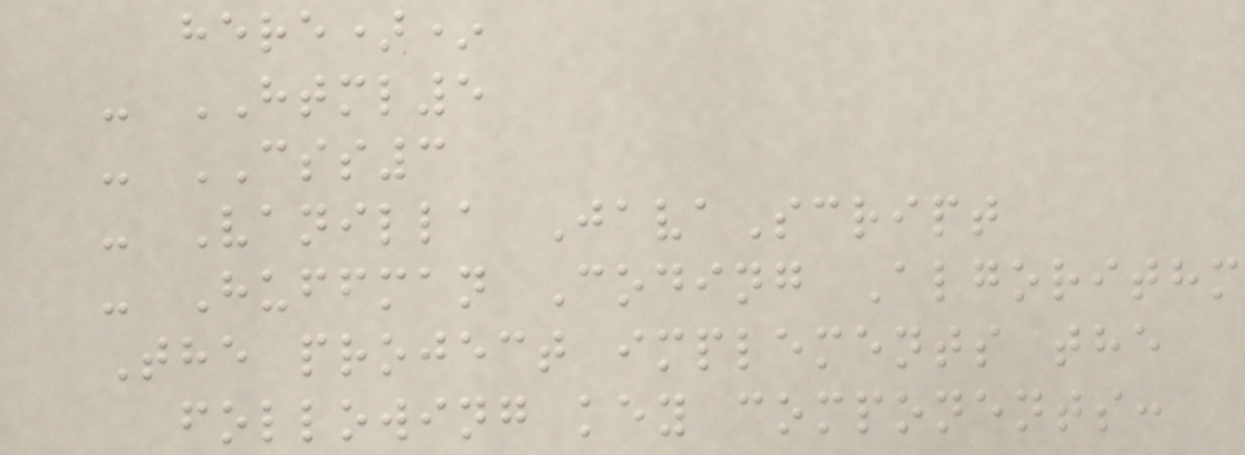here)*
- HTML5
- CSS3
- Vanilla JavaScript
- Huffman Coding Algorithm
The project implements the
following key components:
